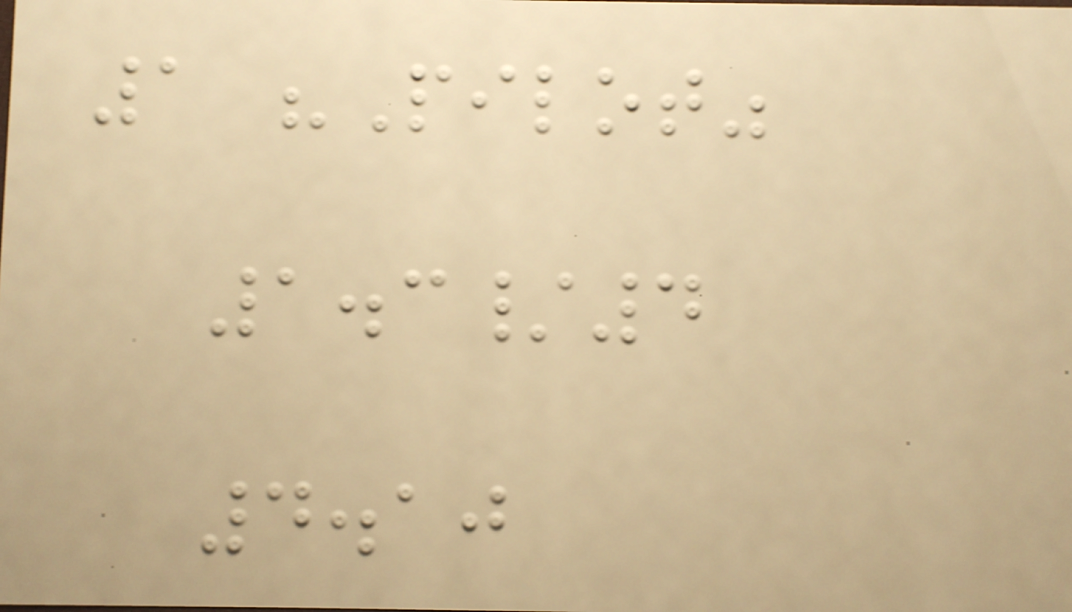1 "Pilot"
1.3/4
4.10
